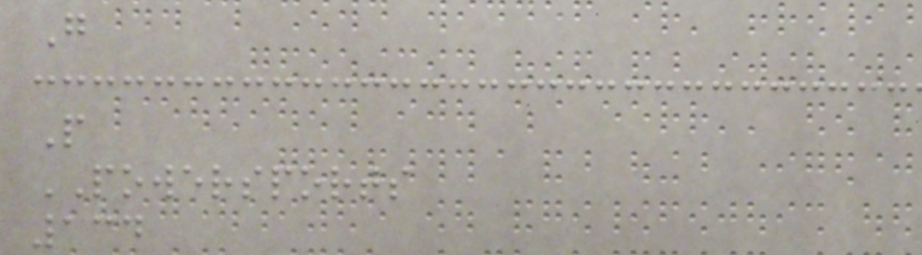G
P
POWERSPORTS
134
